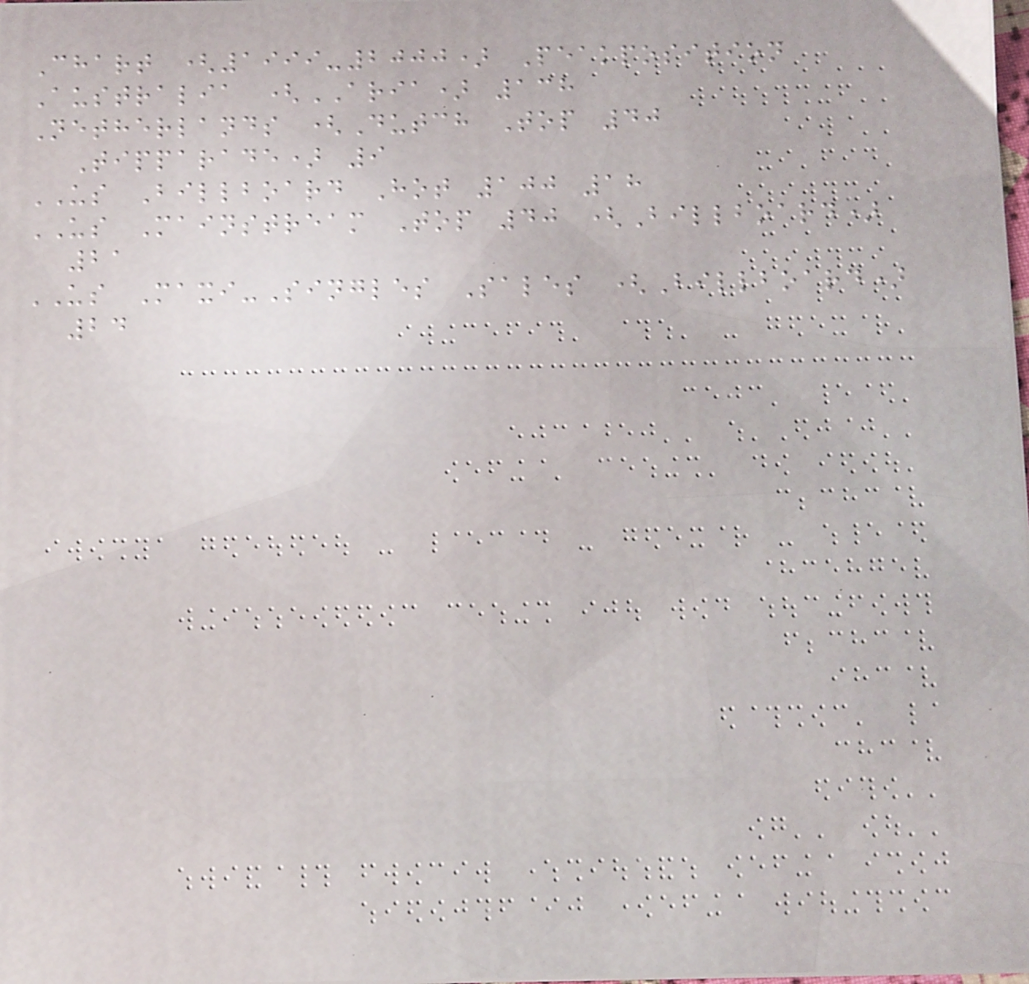Chart (1999-2000) Peakposition
Australia (ARIA) 138
Netherlands (Dutch Top 40
Tipparade) 9
US Billboard Hot 100 18
US Mainstream Top 40 (Billboard)
21
US Maxi-Singles Sales (Billboard)
24
